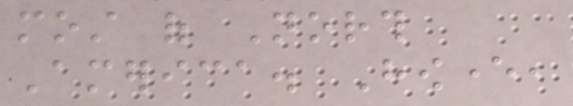most of North
America. However,
